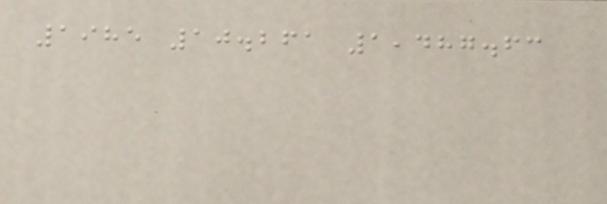1985 10.261 1,487.63
